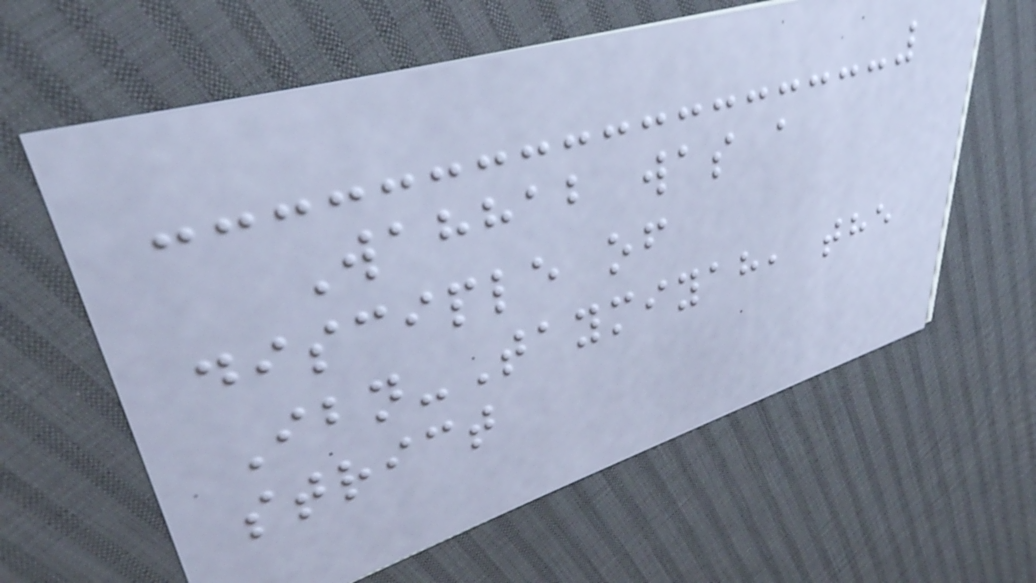Wahhab was a
disciple of
Ibn-Taymiyah, the
strict
